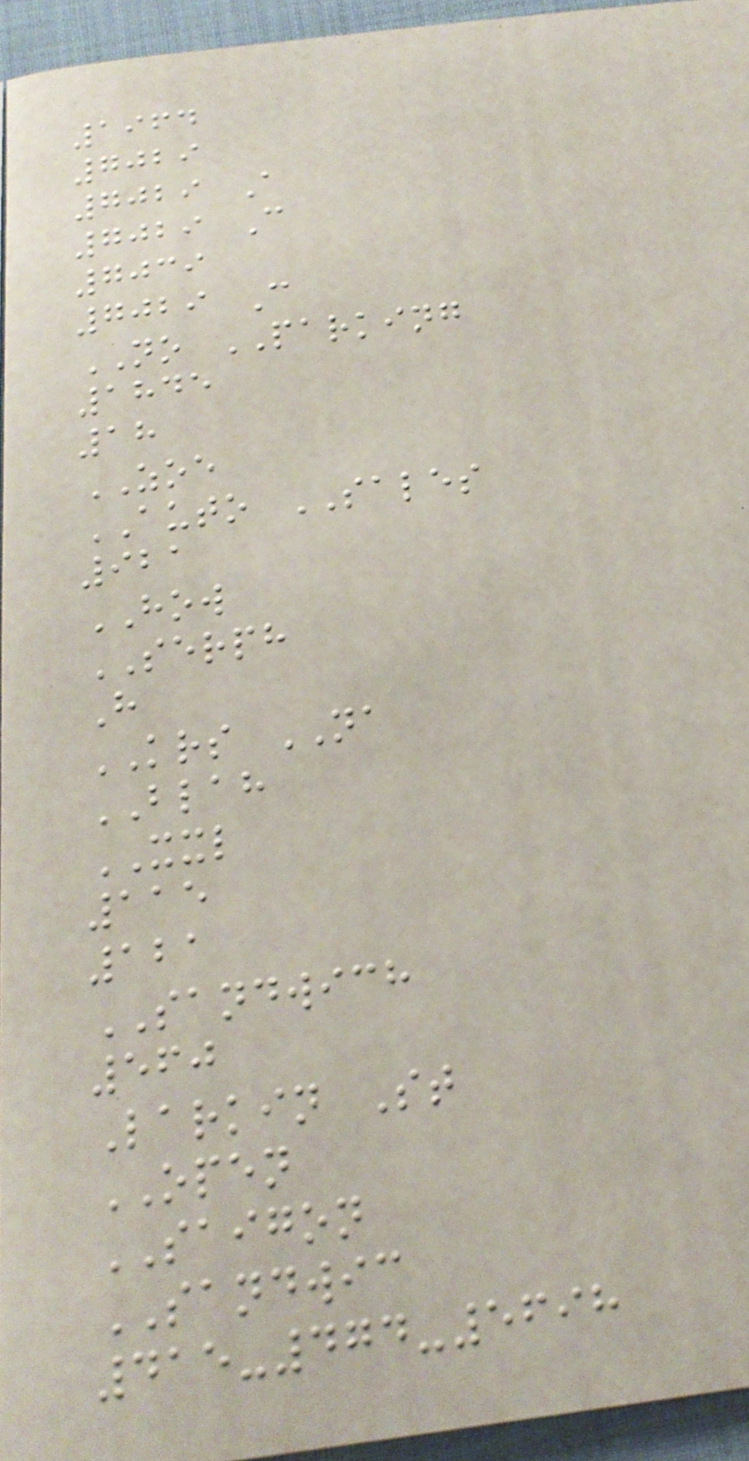1964
7029
7029 A
7029 C
7039
7029 C
NO PARKING
1845
18
ZOE
AUTO SALES
921
HOW
SERPH
H
KRS NA
BLAH
XXL
115
121
SANDWICH
560
Larkin St
OPEN
SAIGON
SANDWIC
415-474-5698
